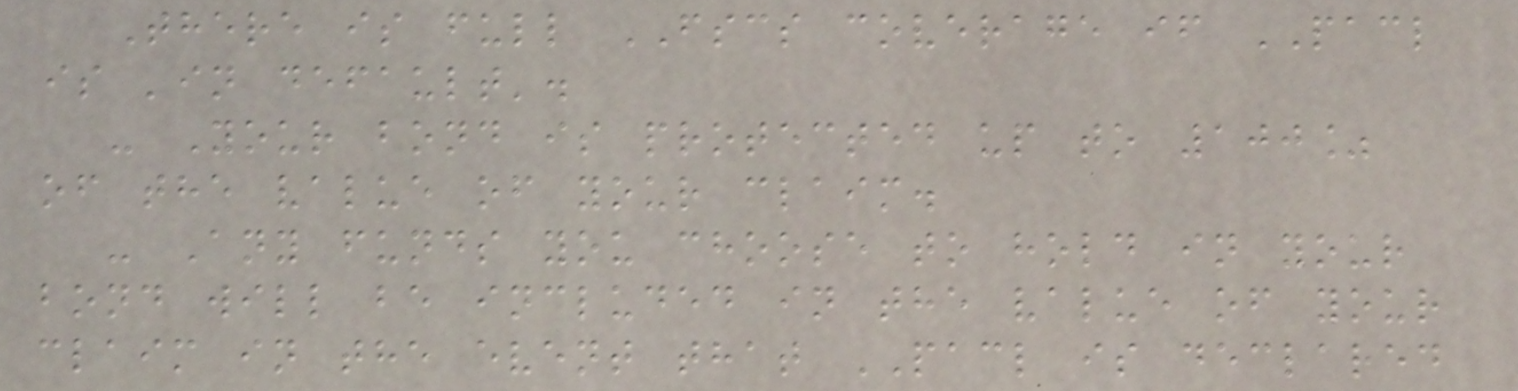There is full FSCS coverage if PACL
is 'in default'.
- Your bond is protected up to 100%
of the value of your claim.
- Any funds you choose to hold in your
bond will be included in the value of your
claim in the event that PACL is declared
